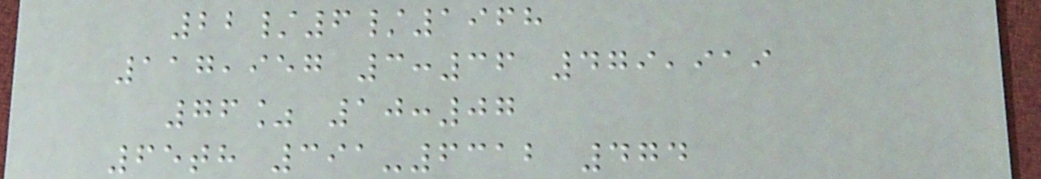22/6/1968
117,957 3:36 479,919
76% 10:07
65th 391-6312 474
